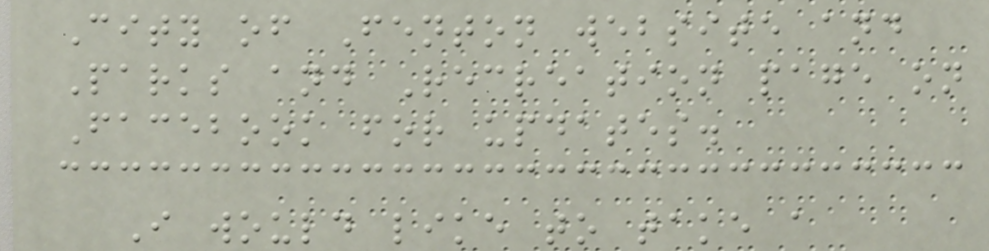City of Fenton website and
Parks and Recreation page on
Facebook for updates.
I would like to take a
